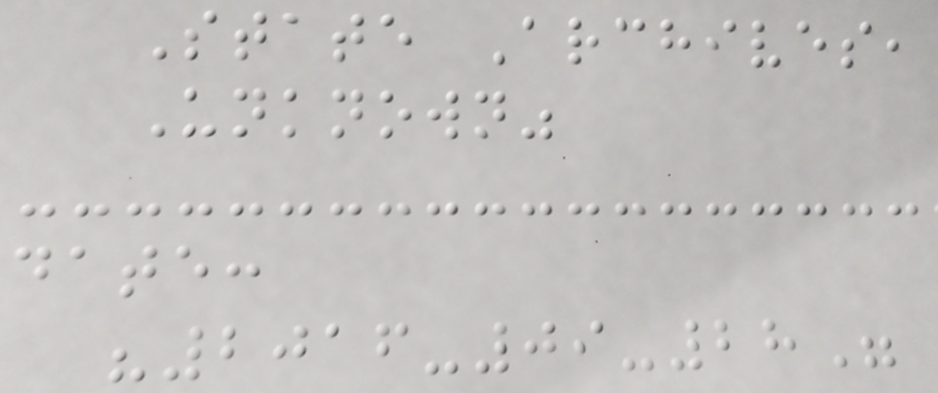State Archives,
Unknown"
date:
"2016-09-28"
